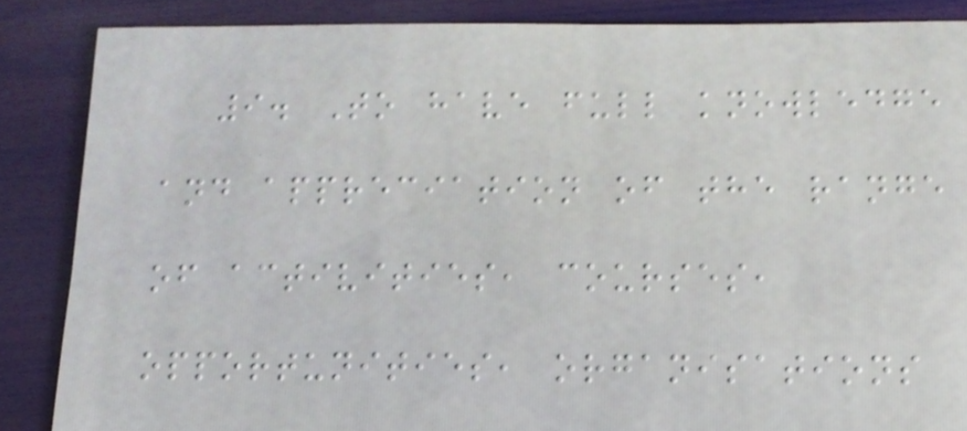9. To have full knowledge
and appreciation of the range
of activities, courses,
opportunities, organisations
